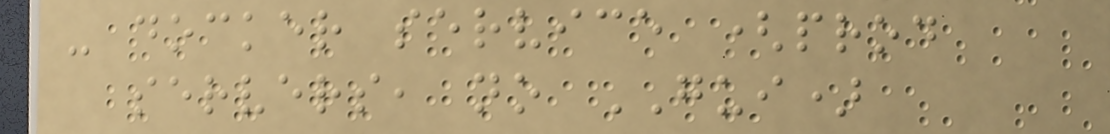- docker service (prod
servers, no GUI)
